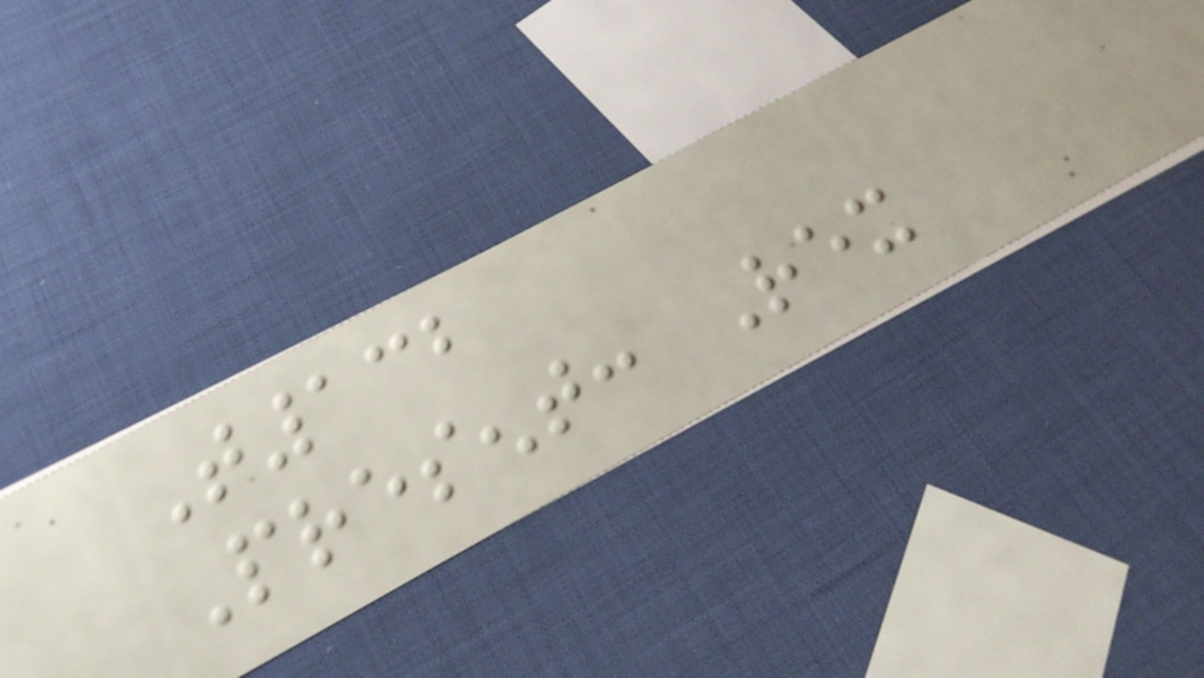T132
Present: Rex
